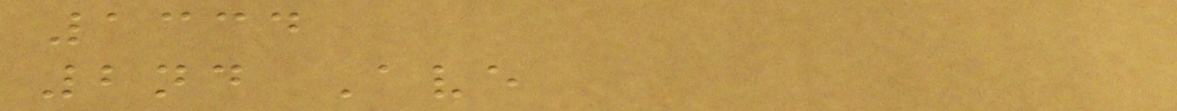1334
2nd Ave
